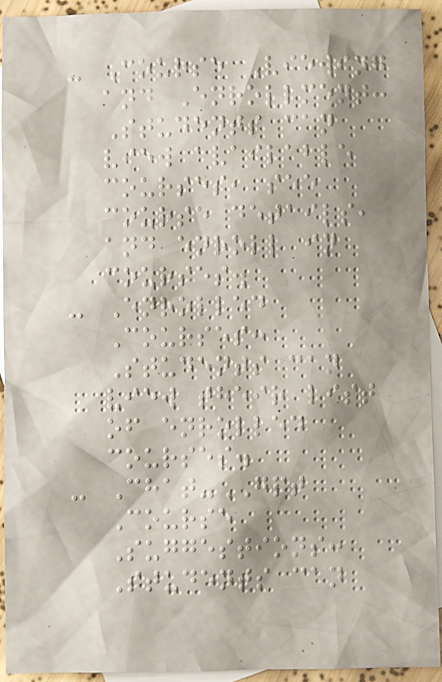- Course Viewing
and Enrollment:
Students can
view available
courses, see
course details,
and enroll in
courses.
- Enrolled
Courses:
Students can
view their list
of enrolled
courses.
- Chat-GPT
Course
Suggestions:
Students can
